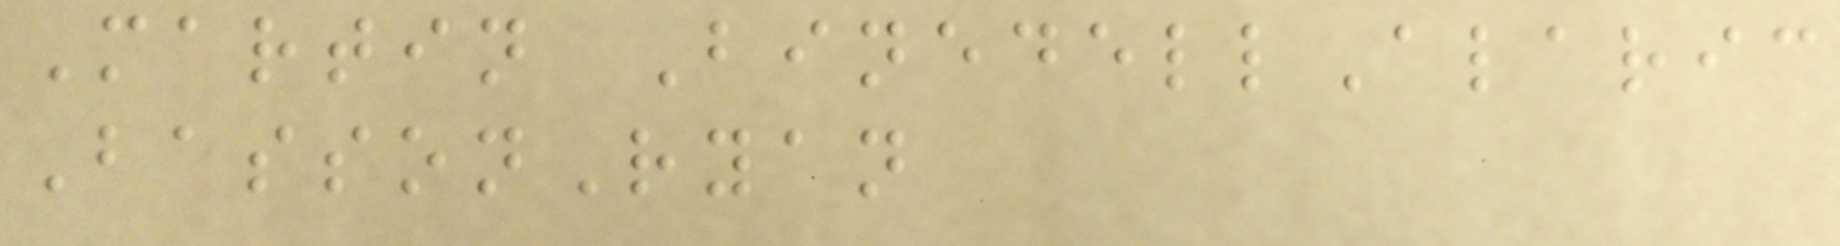Martin BinedellAlaric
BassonRyan
